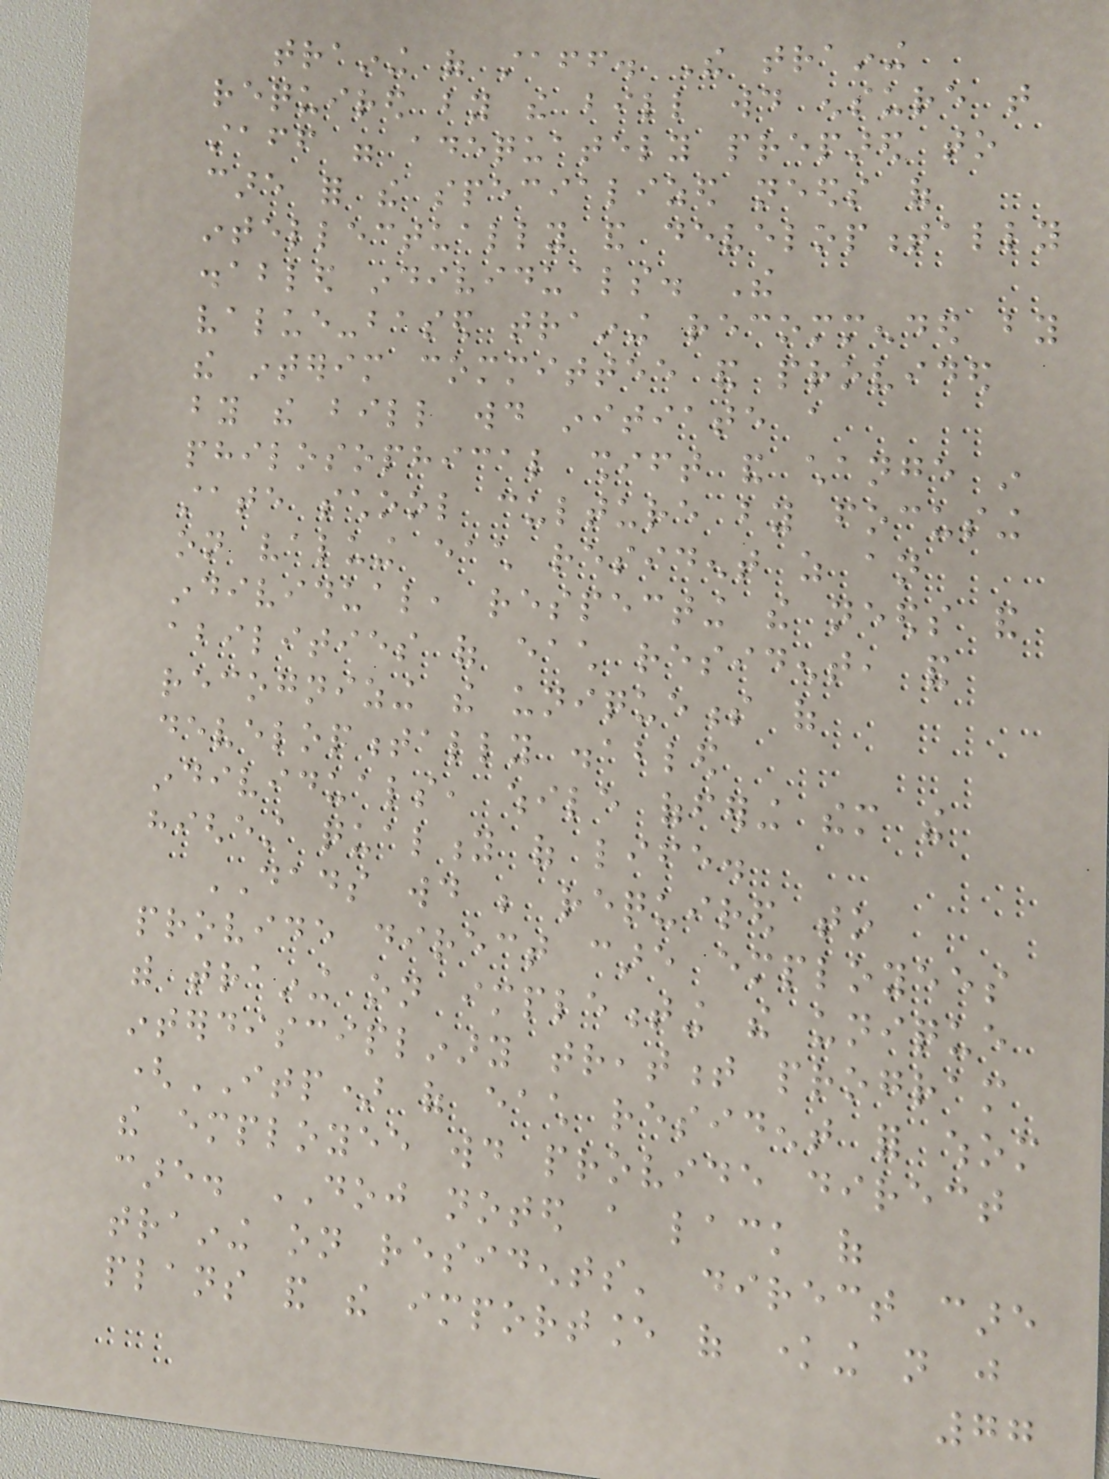training of staff. The training
required by the bill would ensure that
staff were adequately prepared to
care for the specialized needs of
intellectually and developmentally
disabled individuals. The
value-based training recommended by
the interim committee and provided
by the bill would initiate a
philosophical shift and change in
state school culture by focusing
on valuing each resident as an
individual, respecting the needs and
abilities of each resident, and
recognizing the uniqueness of
developmentally disabled
individuals, while offering them the
highest quality of life.
DADS would be required to
provide direct care employees
with training on implementing the unique
interdisciplinary treatment program
(ITP) of each resident for whom
the employee would provide direct
care. DOJ noted a lack of
training on residents' direct care
plans and the importance of knowing not just
77
